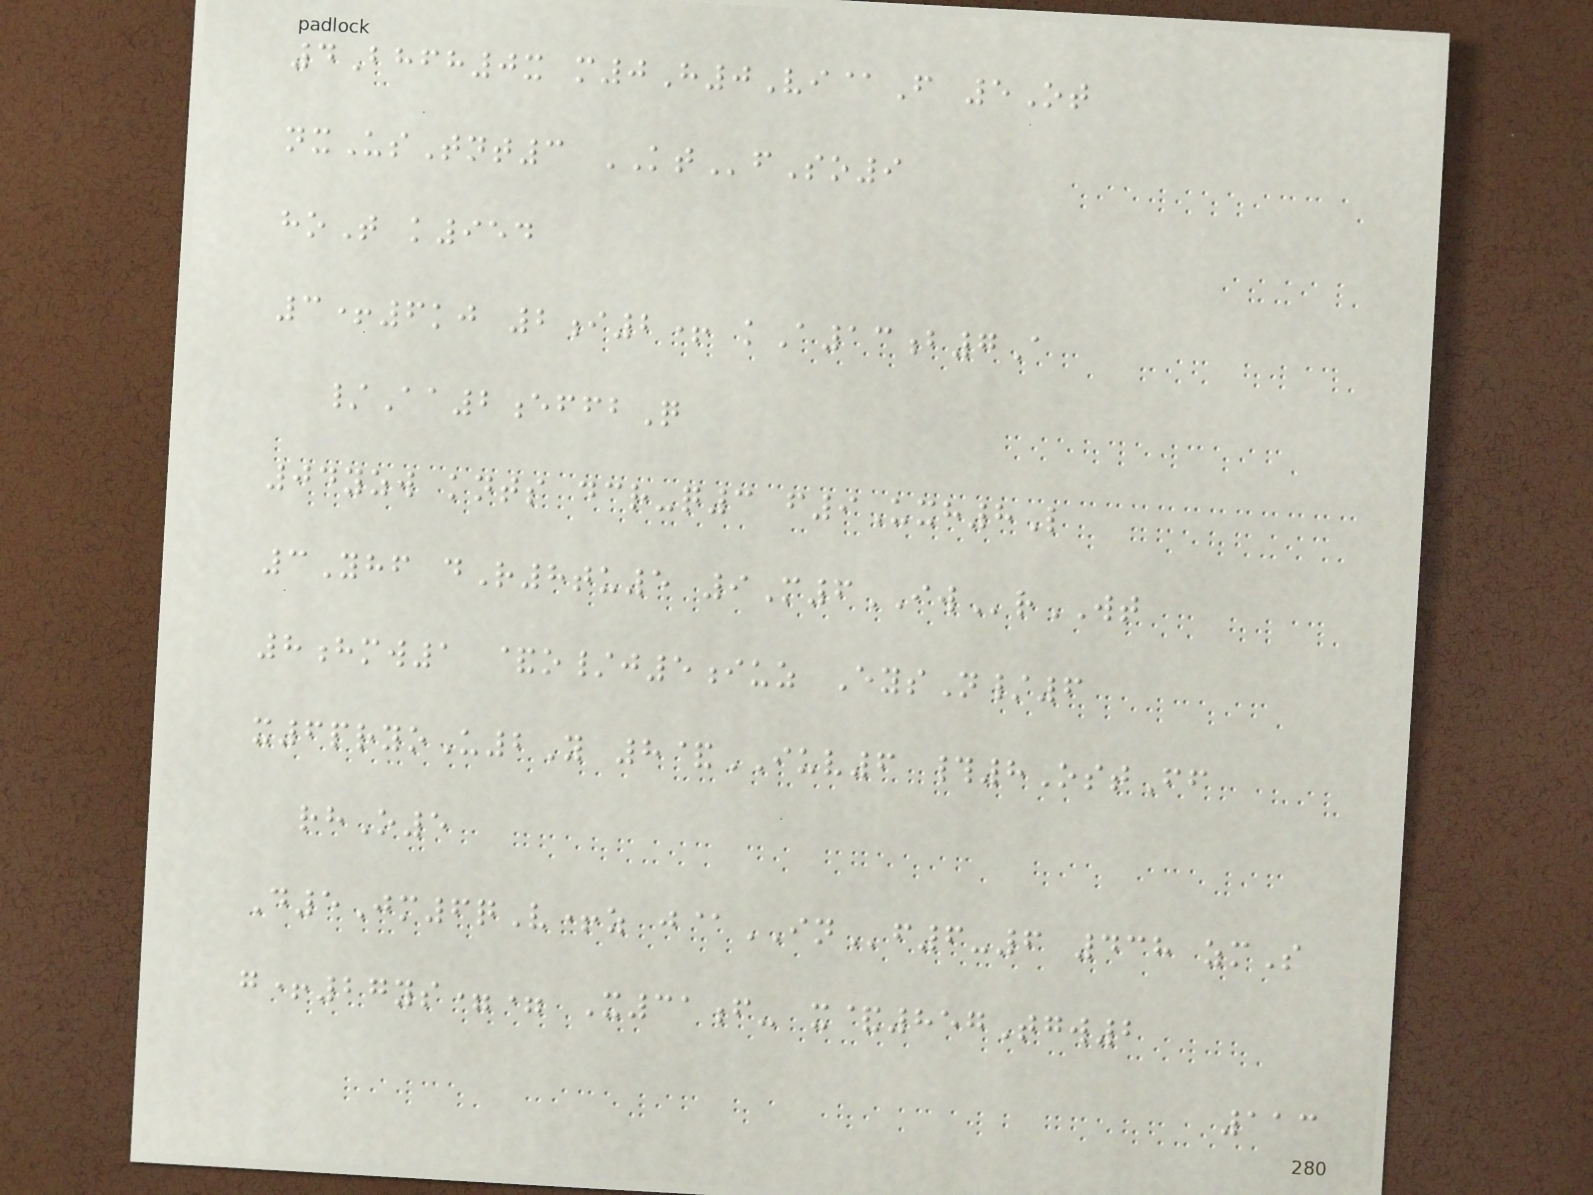4Bhfh0x m0H0Vi@F 5Ot
nxUsTnt3 KTfSo9
hoT k954
3+6kj 2i2+ kA13b7A
/Aa2effbQ
04yzw knts dcr-q3 f9Uxh8L
3Yhf dR8tu5 9M6IWrWT
8hmw1 &o/j5iuz EysN/6
x6pryoU2Y 8&IUV6 #8OstFf
rhO5
D5Jm6qV+z j@INf6-6 438 zmS
g+27ys== X31f- x&857Tgw2
113
